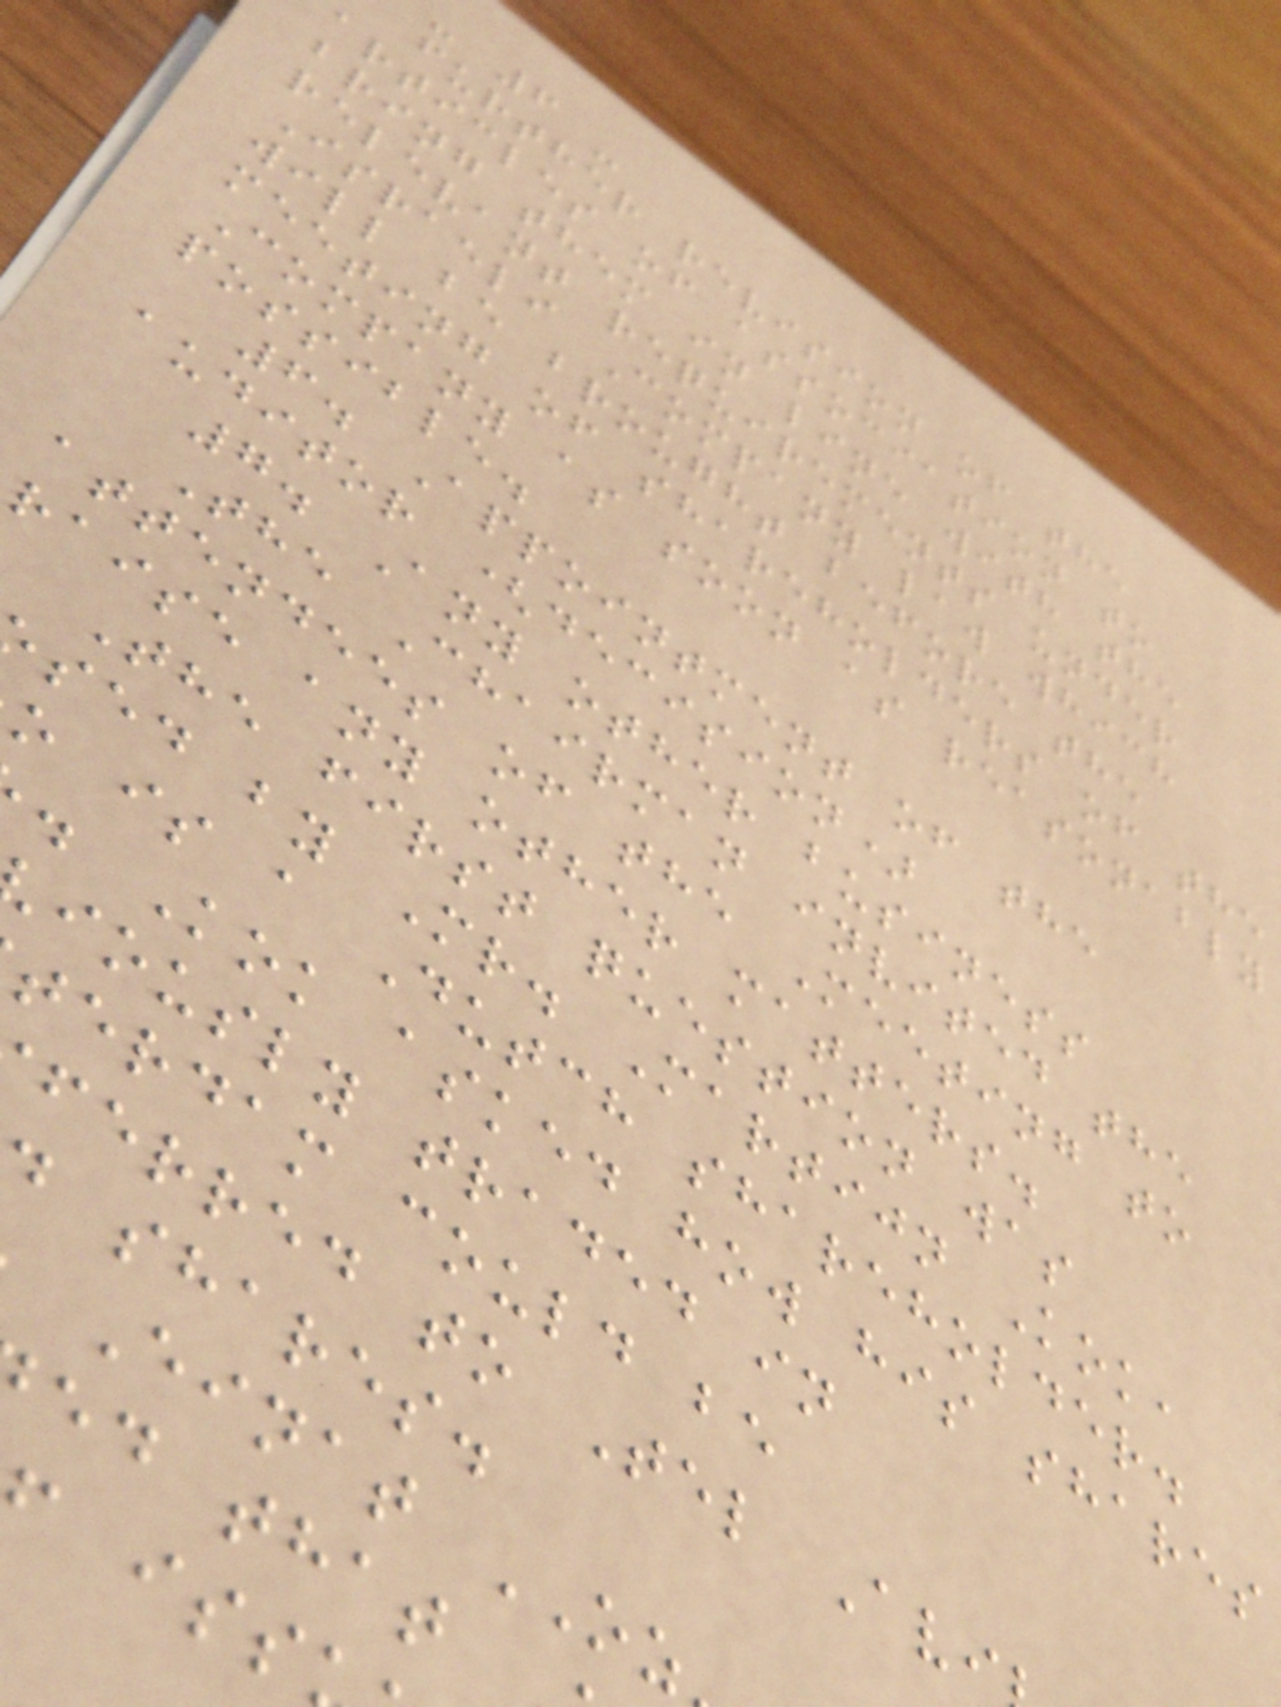- 6 -
further revision of the
articles of association to
bring them in line with the
relevant requirements under
Israeli Company law which
will be brought before the
meeting of shareholders of the
Company as soon as reasonably
possible.
6. Appointment of the
auditor (decision)
7. Any other business
The Chairman invited the
attendees of the Meeting to
raise any other matters.
The first question was
sed by Mr. Martijn Kok,
o is a Dutch shareholder.
. Kok asked how his shares
iously traded in
terdam could be
ferred to Tel Avi
shares.
Einat OZ
